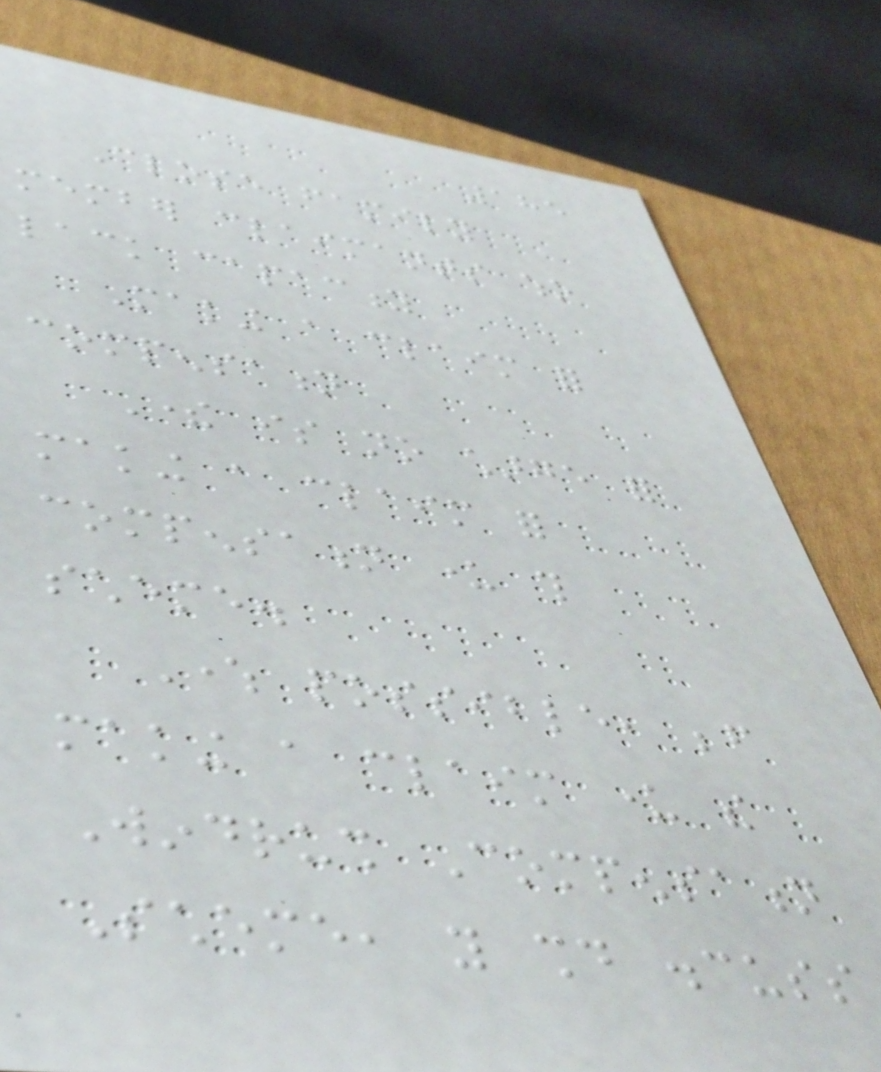185
Close family
member claimants who
lack capacity
Making a claim for
compensation
There is no charge for
making a claim for
compensation under this
scheme.
Where possible, before
making a claim under the
Windrush Compensation
Scheme, you should discuss
